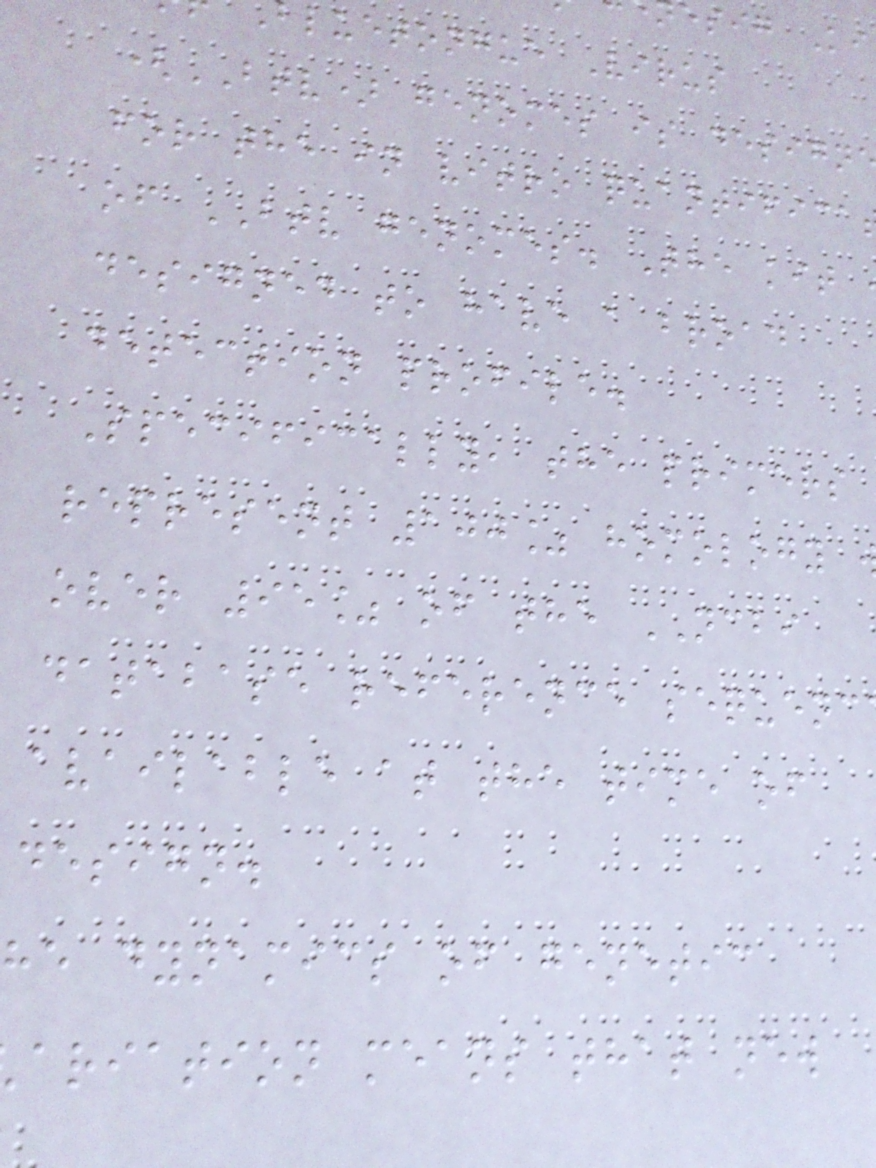esig Ki
bluetongue Virus
(BTV) genomes is design
for the in vitro quantifica
of BTV genomes. The kit
designed to have a broad
detection profile.
Specifically, the primers
represent 100% homology
over 95% of the NCBI
database reference sequenc
available at the time of
design.
he dynamics of genetic
ariation means that new
